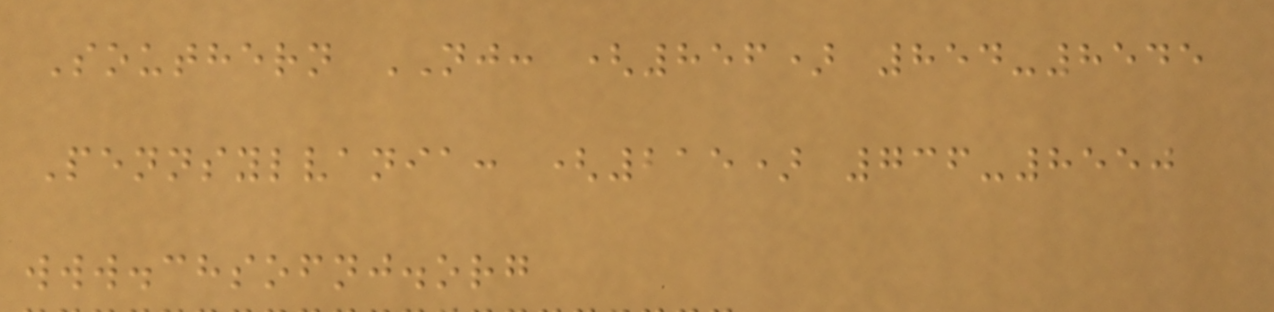Southern NJ: (856) 854-8545
Pennsylvania: (215) 736-8550
www.chsofnj.org
